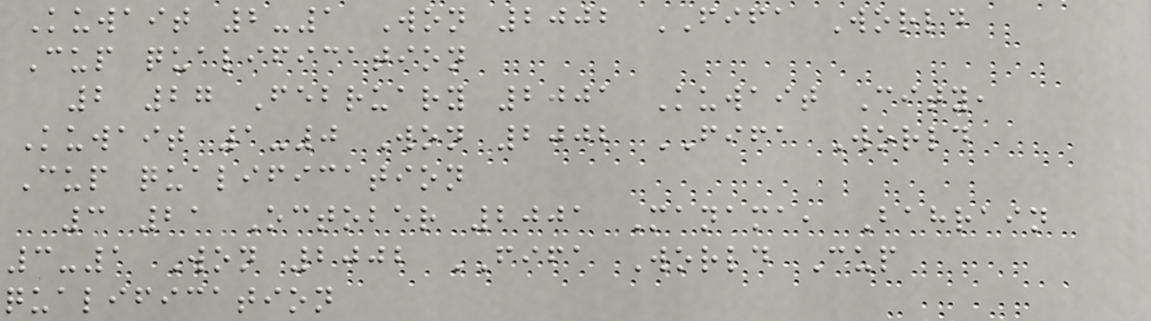Kuwait 2-1 Won 2002 FIFA World
Cup qualification
2 27 February 2001 Kuwait City,
Kuwait 1-0 Won 2002 FIFA World
Cup qualification
3 21 October 2001 Manama, Bahrain
3-1 Won 2002 FIFA World Cup
qualification
